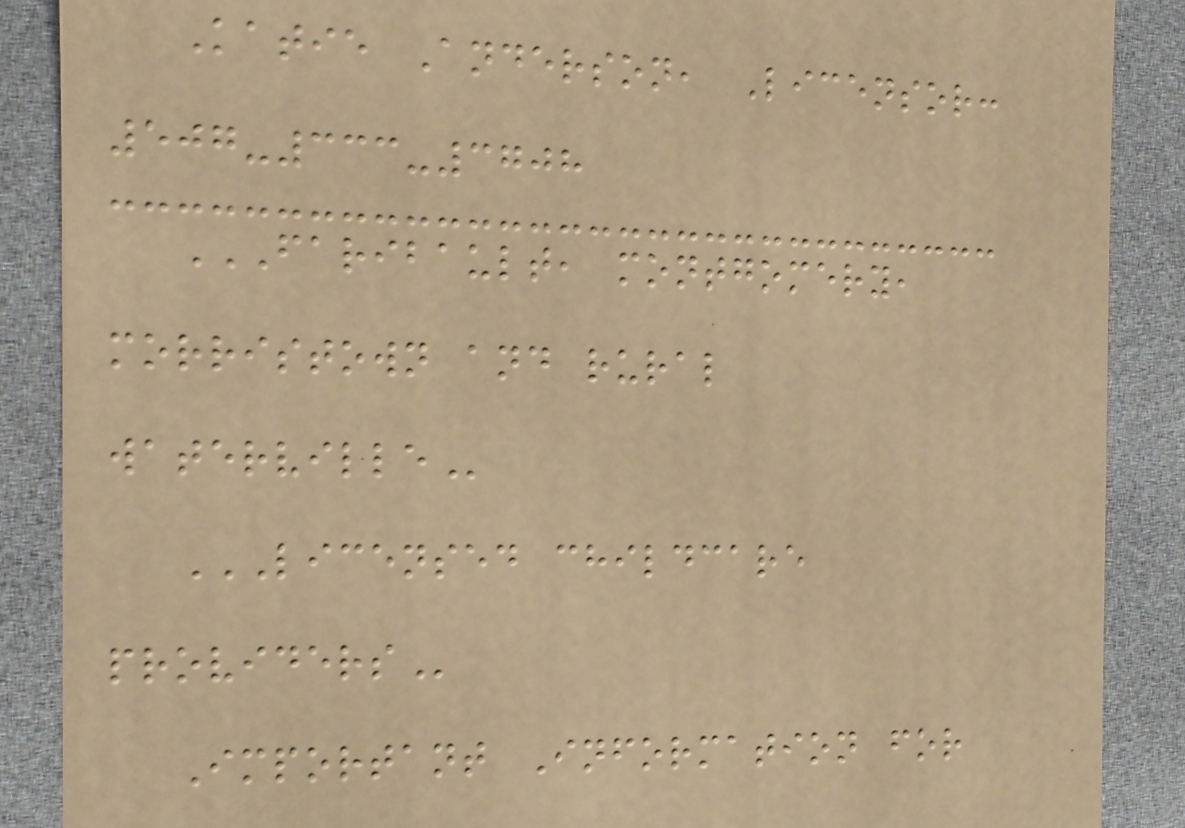Katie Anderson, Licensor:
507-333-3708
FARIBAULT, MONTGOMERY,
MORRISTOWN AND RURAL
WATERVILLE
LICENSED CHILDCARE
PROVIDERS
Important Information for
